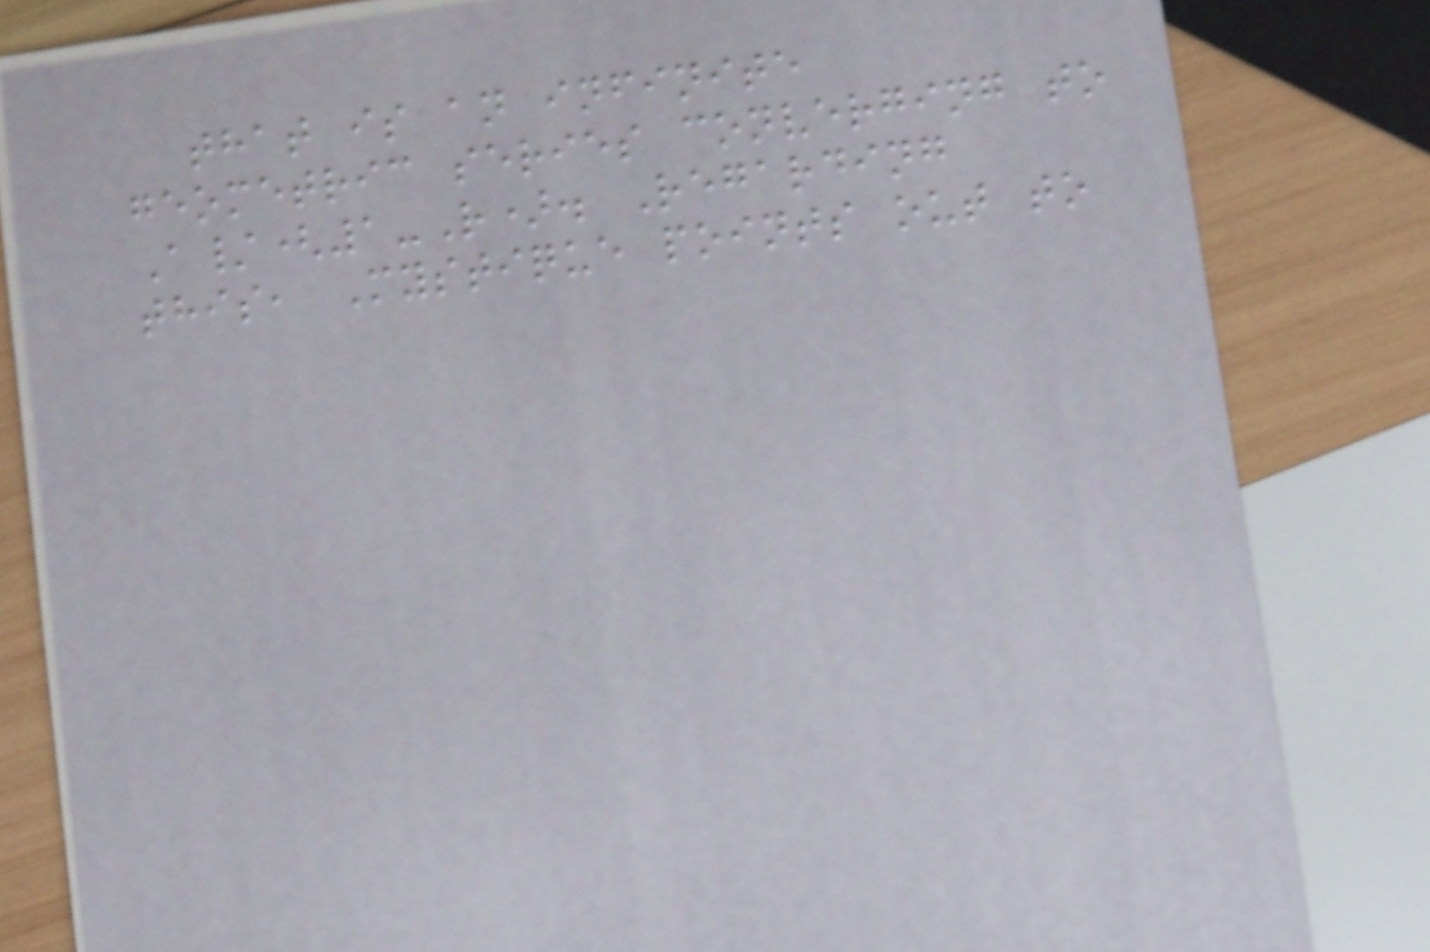that is an infinite
geometric series converging to
A/(1-R). Regarding
this, Mystique points out to
